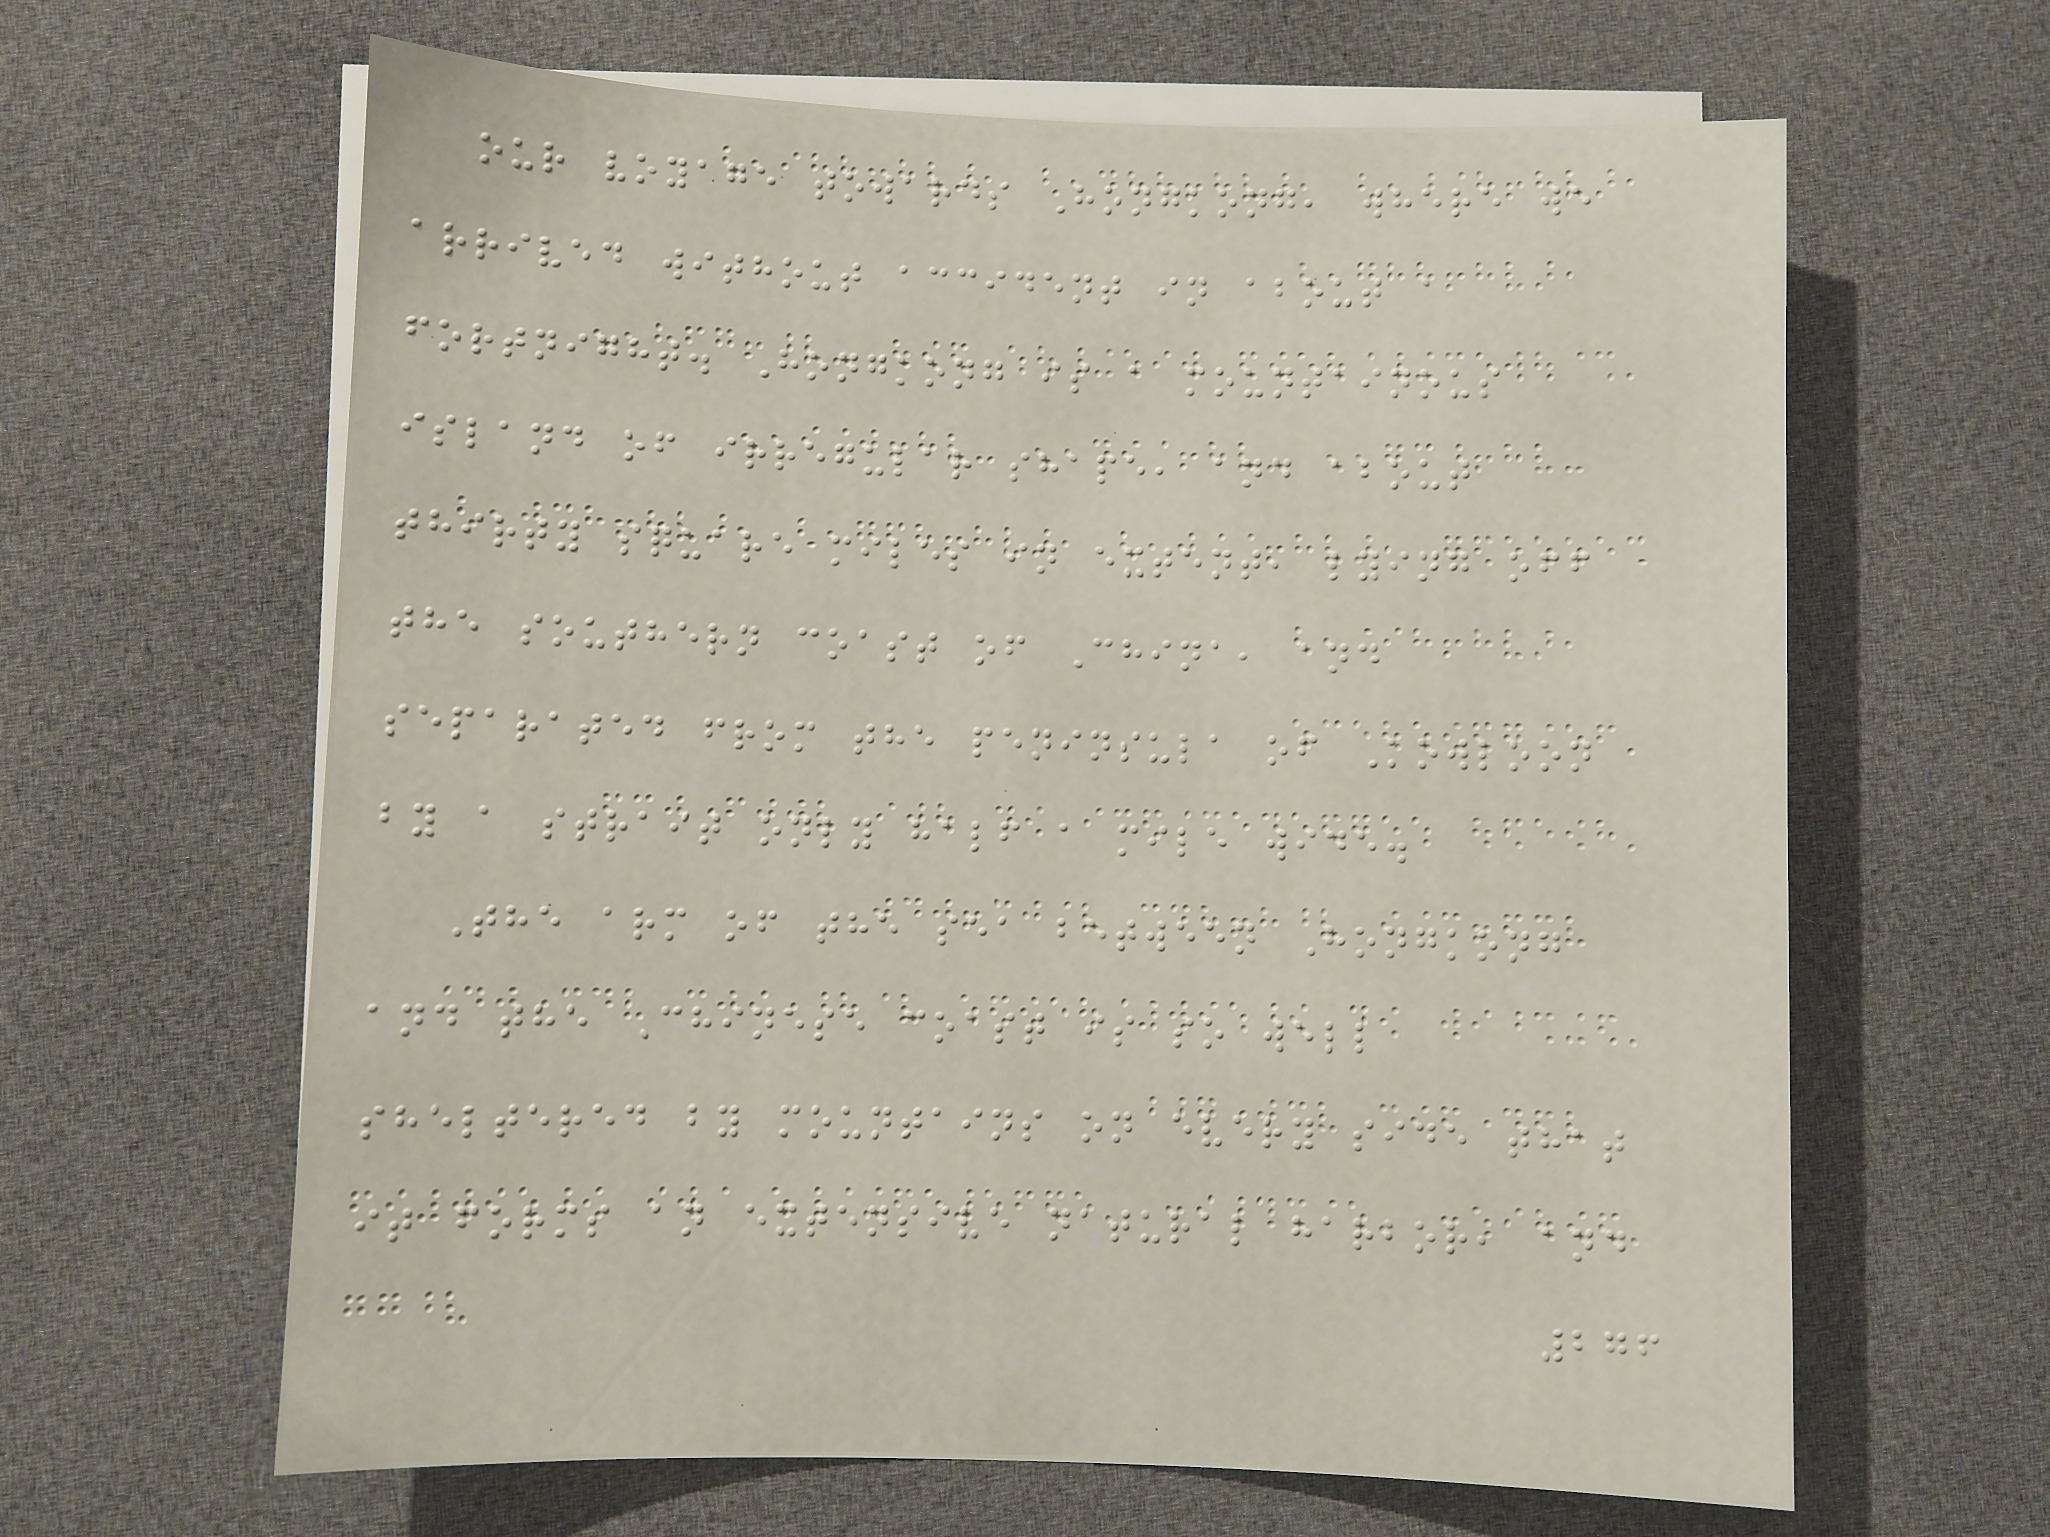our voyage towards Hongkong, where we
arrived without accident in about a
fortnight. Hongkong is a mountainous
island of irregular shape, and about
thirty square miles in extent, lying off
the southern coast of China, and
separated from the peninsula of Kowloon
by a strait only half a mile wide.
The arm of the sea between Hongkong
and the Chinese coast is so well
sheltered by mountains on every side that
it forms an extensive natural harbor, and
276
